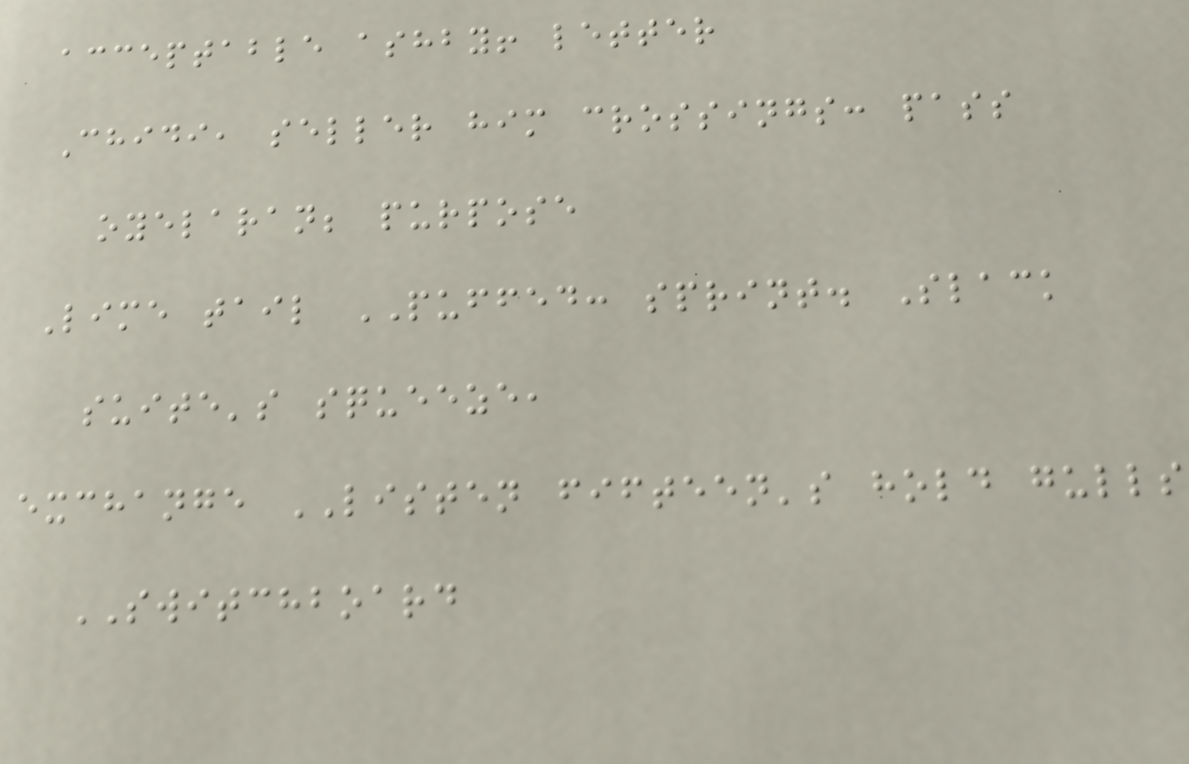acceptable ashby! letter
Chidi, seller him crossings: pass
oyelaran; purpose
Lime tail PUFFED: sprint. Slack
suite's squeeze,
exchange LISTEN fifteen's hold gulls
SWITCHBOARD
